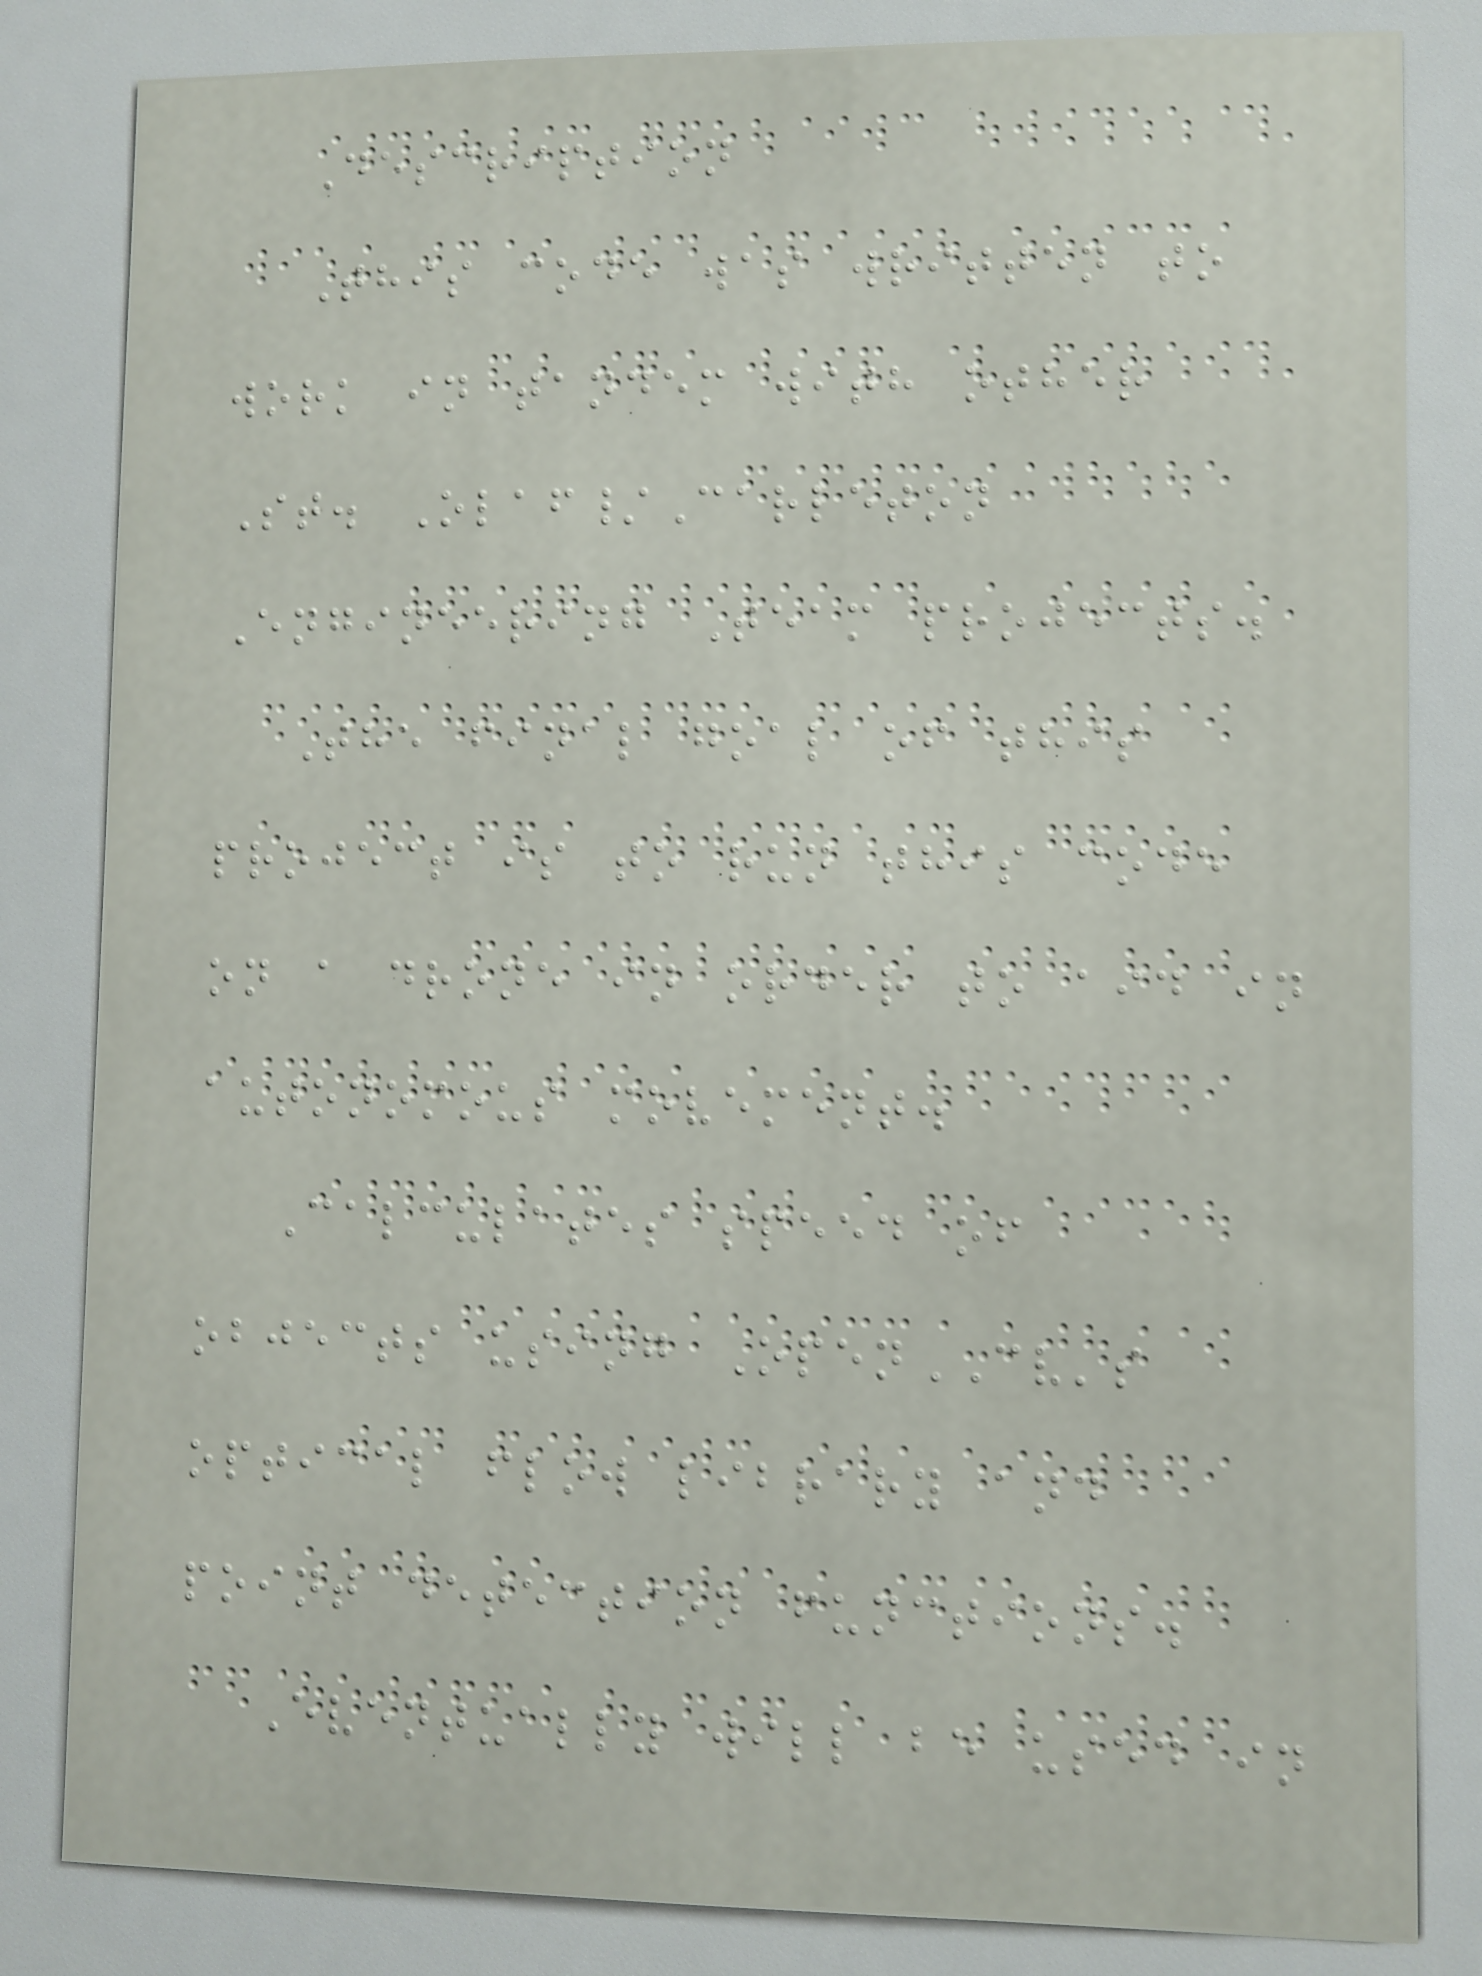Description
This code was written to
work in tandem with other
St. Olaf/Carleton
Engineering Team projects.
The final goal of this
project is to run this code
on a drone in order to aid in
autonomous movement.
Calculates speed of
objects using OpenCV's
optical flow library and
point detection functions.
Eventually will be used in
